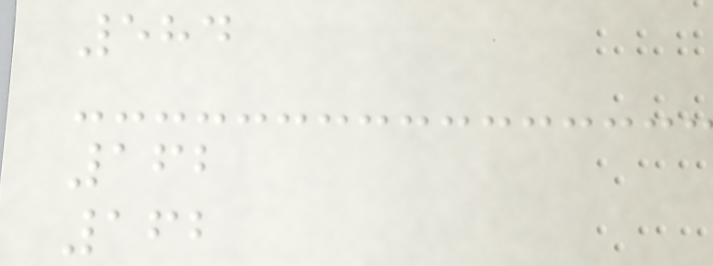584
162
162
